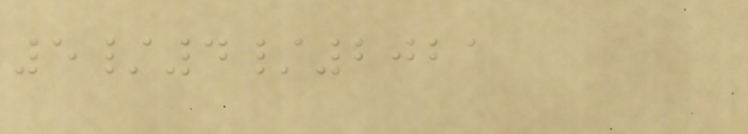5/4/2021
